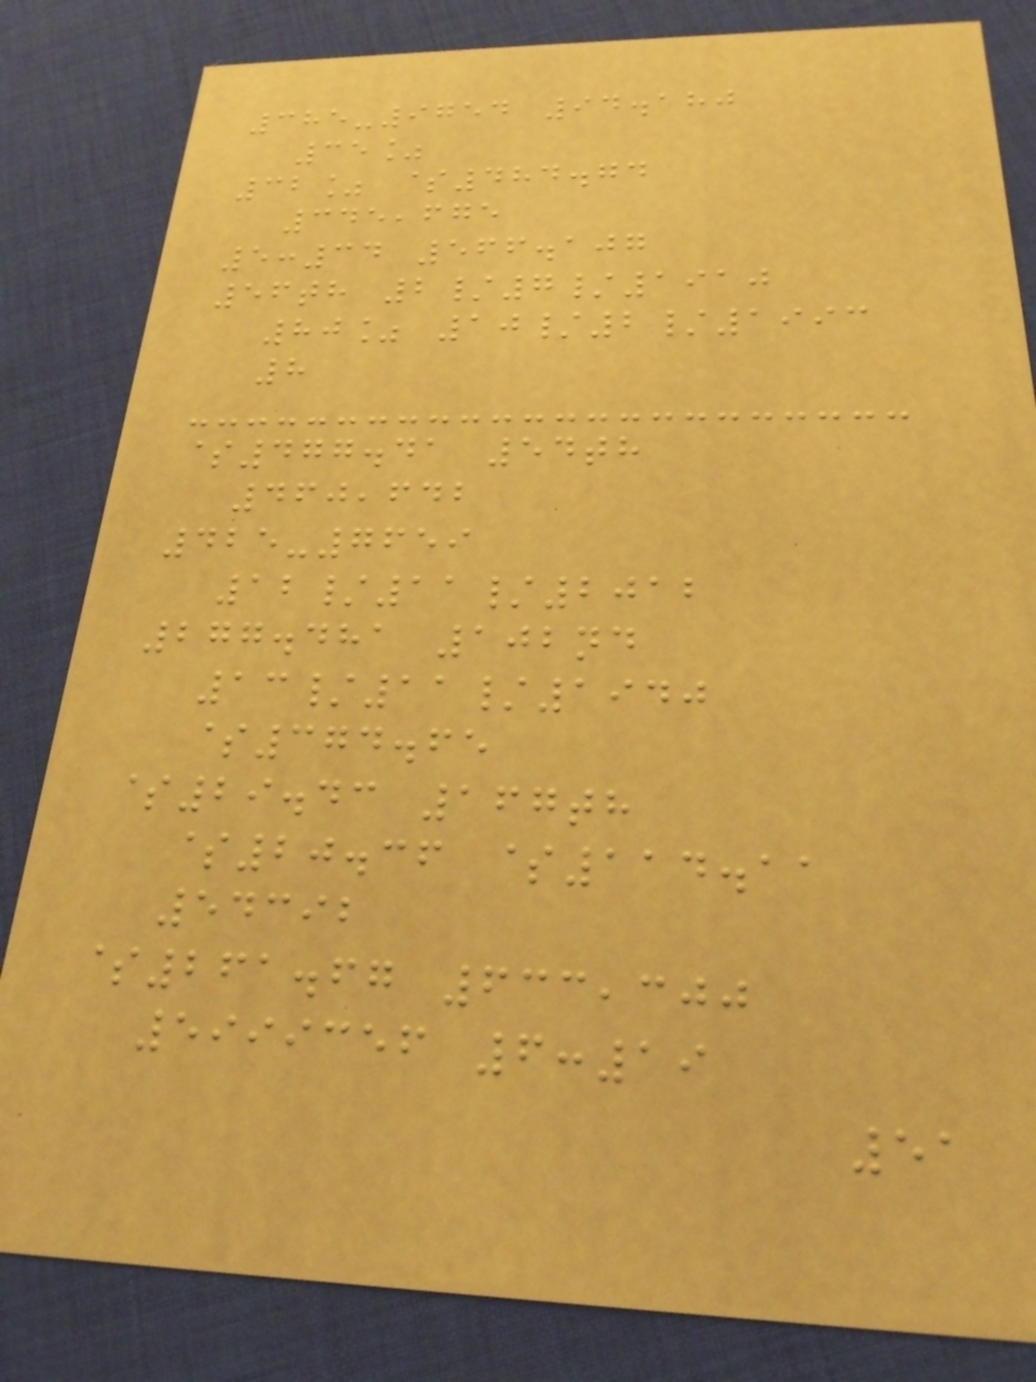385-9754 94.180
35%
32% $484.74
345,675
5:34 566.107
56th 2/7/1910
80% 10/2/1993
8
$477.41 54th
460,642
425-7659
12/11/2012
277.481 102nd
13/11/1940
$374.65
$29.43 167th
$20.36 $114.11
54392
$261.67 633,300
5999356 6:19
51
